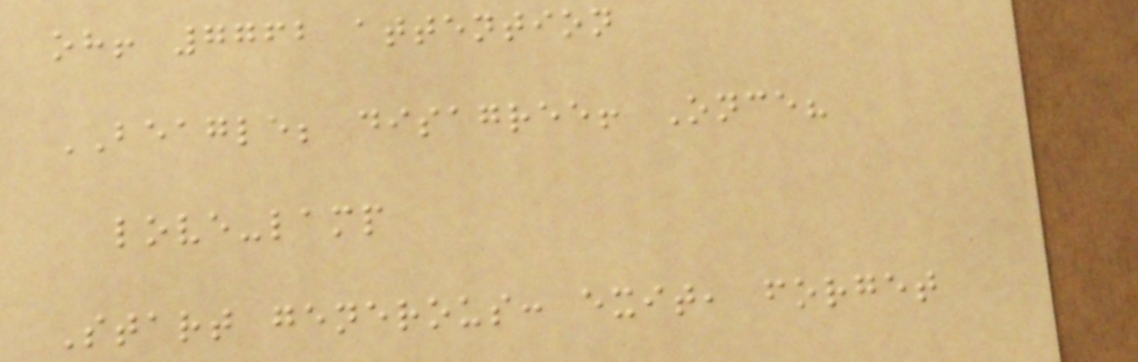oh! 7762 attention
BEAGLE; disagree! Once?
love-lamp
Start generous: exit, forget
